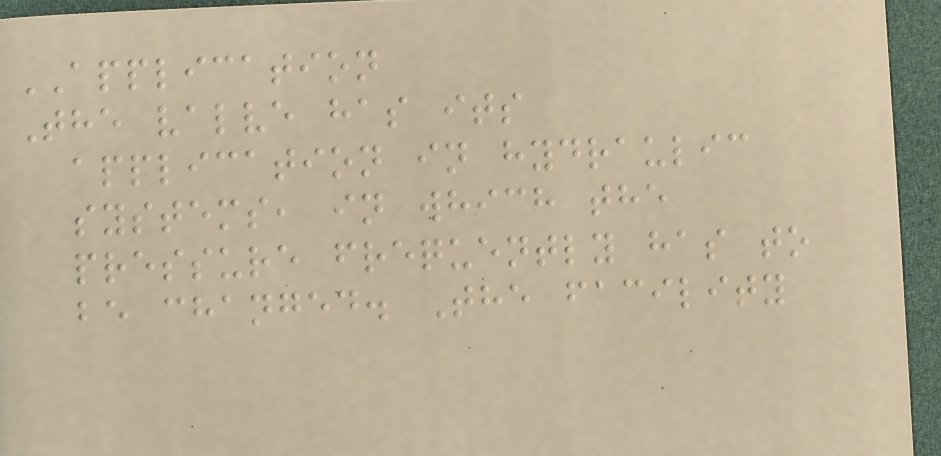APPLICATION
The valve has its
application in hydraulic
systems, in which the
pressure frequently has to
be changed. The facility
